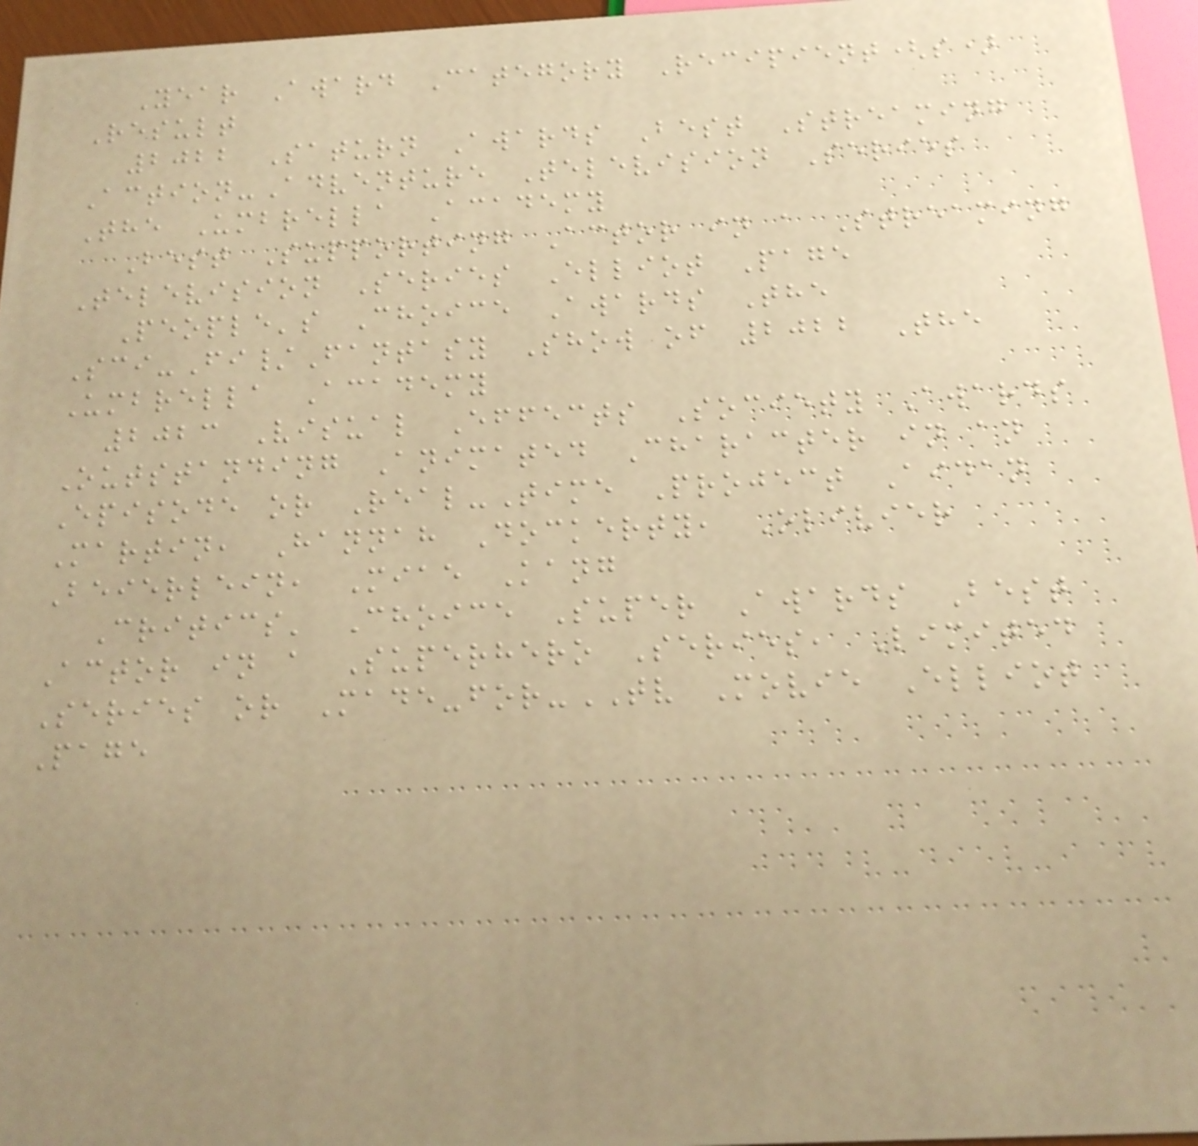Year Award Category Recipient(s)
Result
2022 Saturn Awards Best Streaming
Action-Adventure Television Series
The Umbrella Academy
Best Supporting Actor in a Streaming
Television Series Elliot Page
People's Choice Awards The
Sci-Fi/Fantasy Show of 2022 The
Umbrella Academy
2023 Visual Effects Society Awards
Outstanding Animated Character in an
Episode or Real-Time Project Aidan
Martin, Hannah Dockerty, Olivier
Beierlein, Miae Kang
Critics' Choice Super Awards Best
Actor in a Superhero Series, Limited
Series or Made-for-TV Movie Elliot
Page
